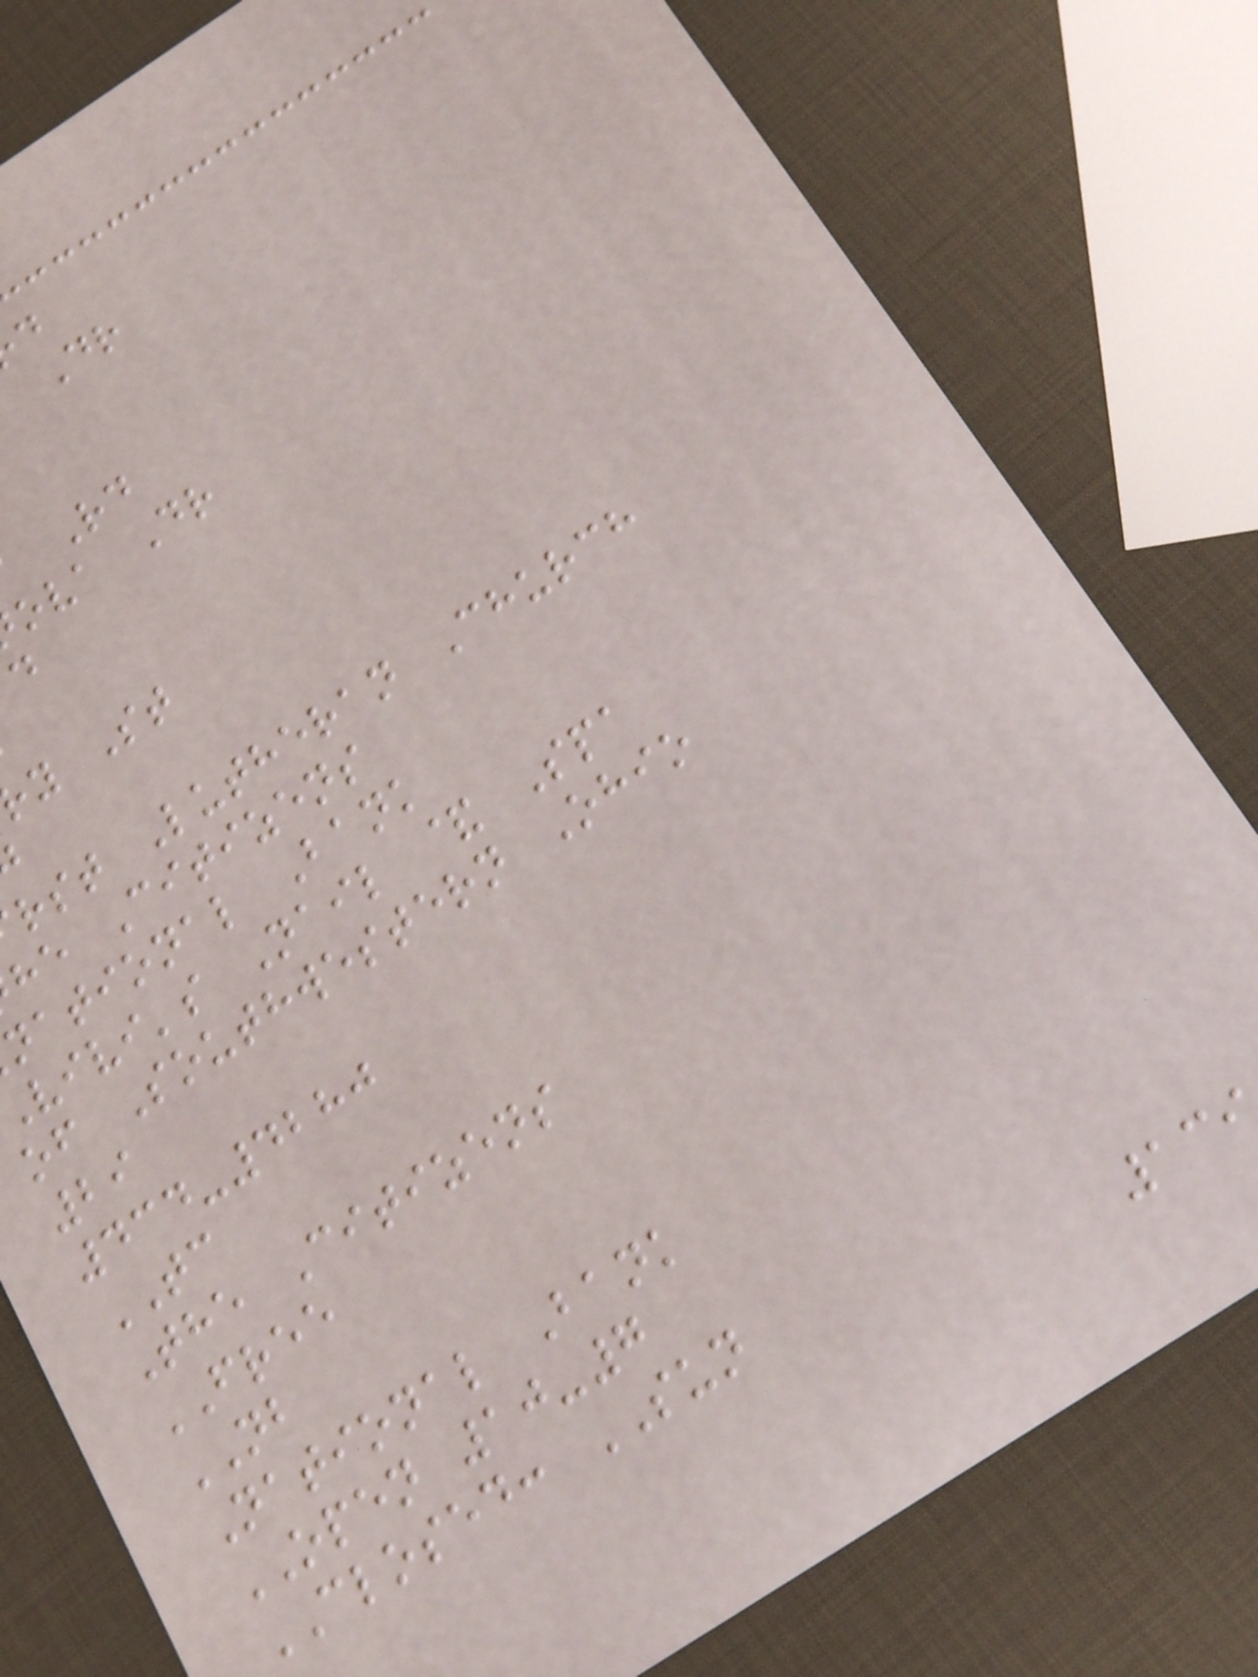ova Dr
y St
rst Lutheran Church
he Citizens
national Bank
vivi's Nail & Spa
of Southwestern Ohio
29
434-4280
TC
The Citizens
FREE
NB
National Bank
OPEN 10-7
CLOSED: SUN
